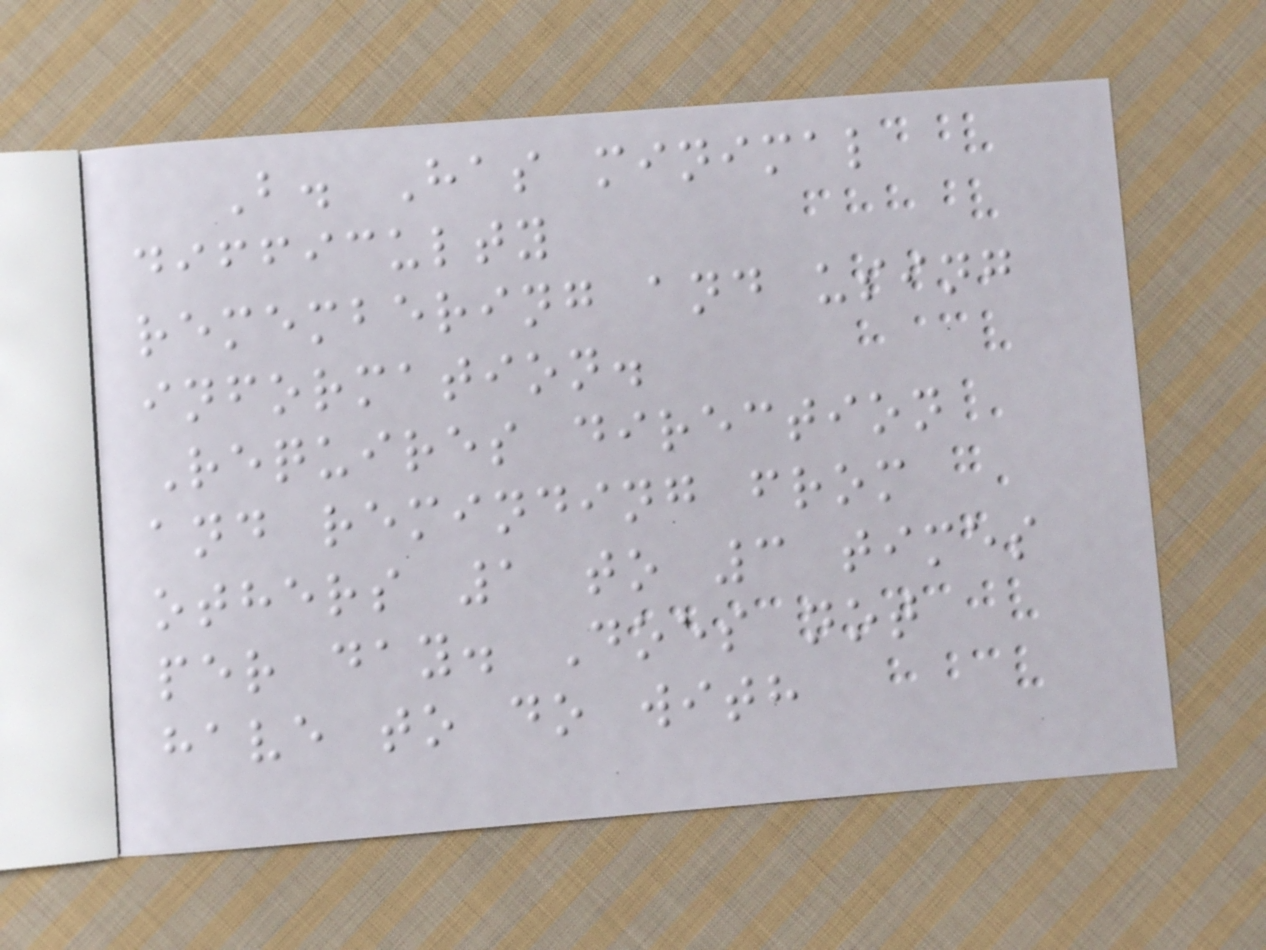B. Has minimal
difficulty
remembering and using
information.
Requires direction
and reminding from
others 1 to 3 times
per day. Does not
have to do with
